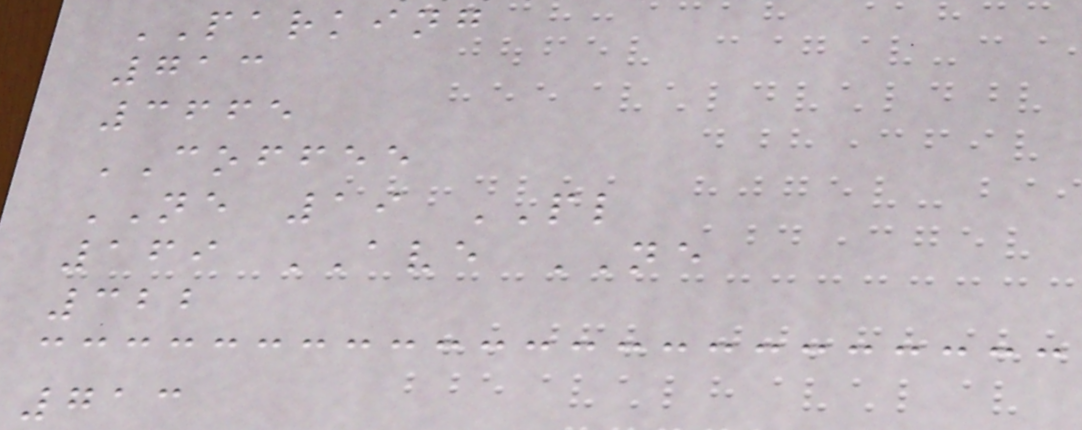PARKING
713
3665
COFFEE
NE 19 PL
169 AVE NE
322
713
